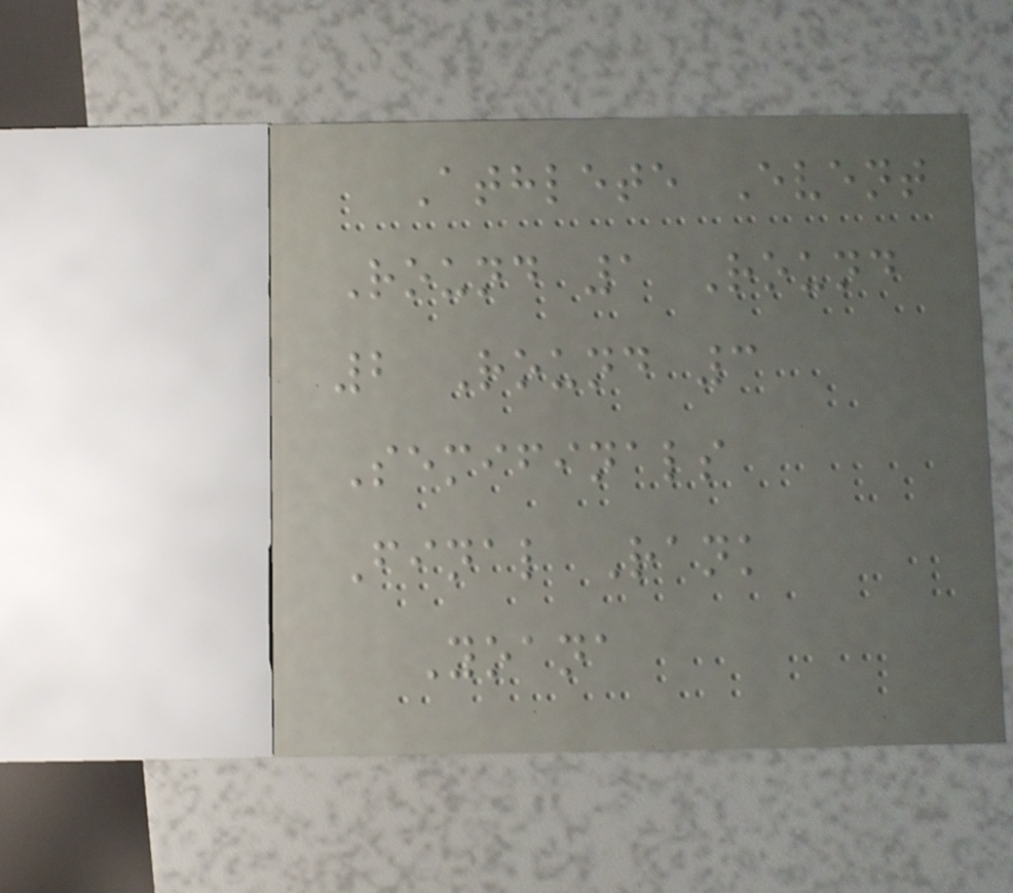Athlete Event
Round 1 Round
2 Round 3
Semifinals
Final Rank
Yoana
